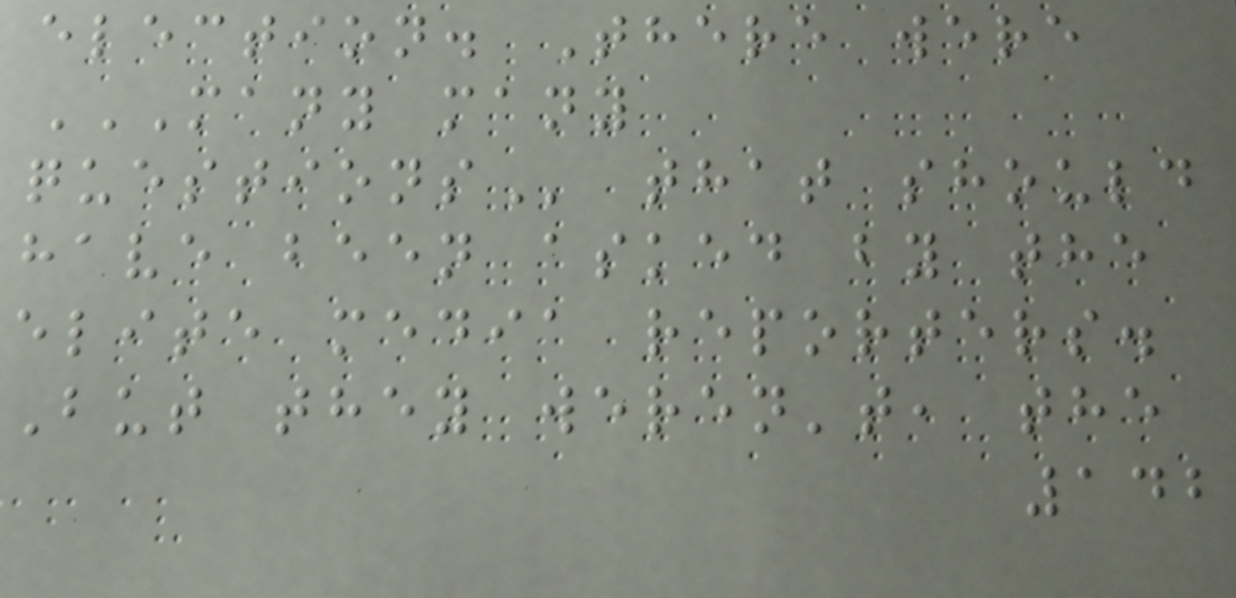election. There were
MANY MANY
QUESTIONS that should
have been asked by the
elite media reporters.
But they weren't, the
142
